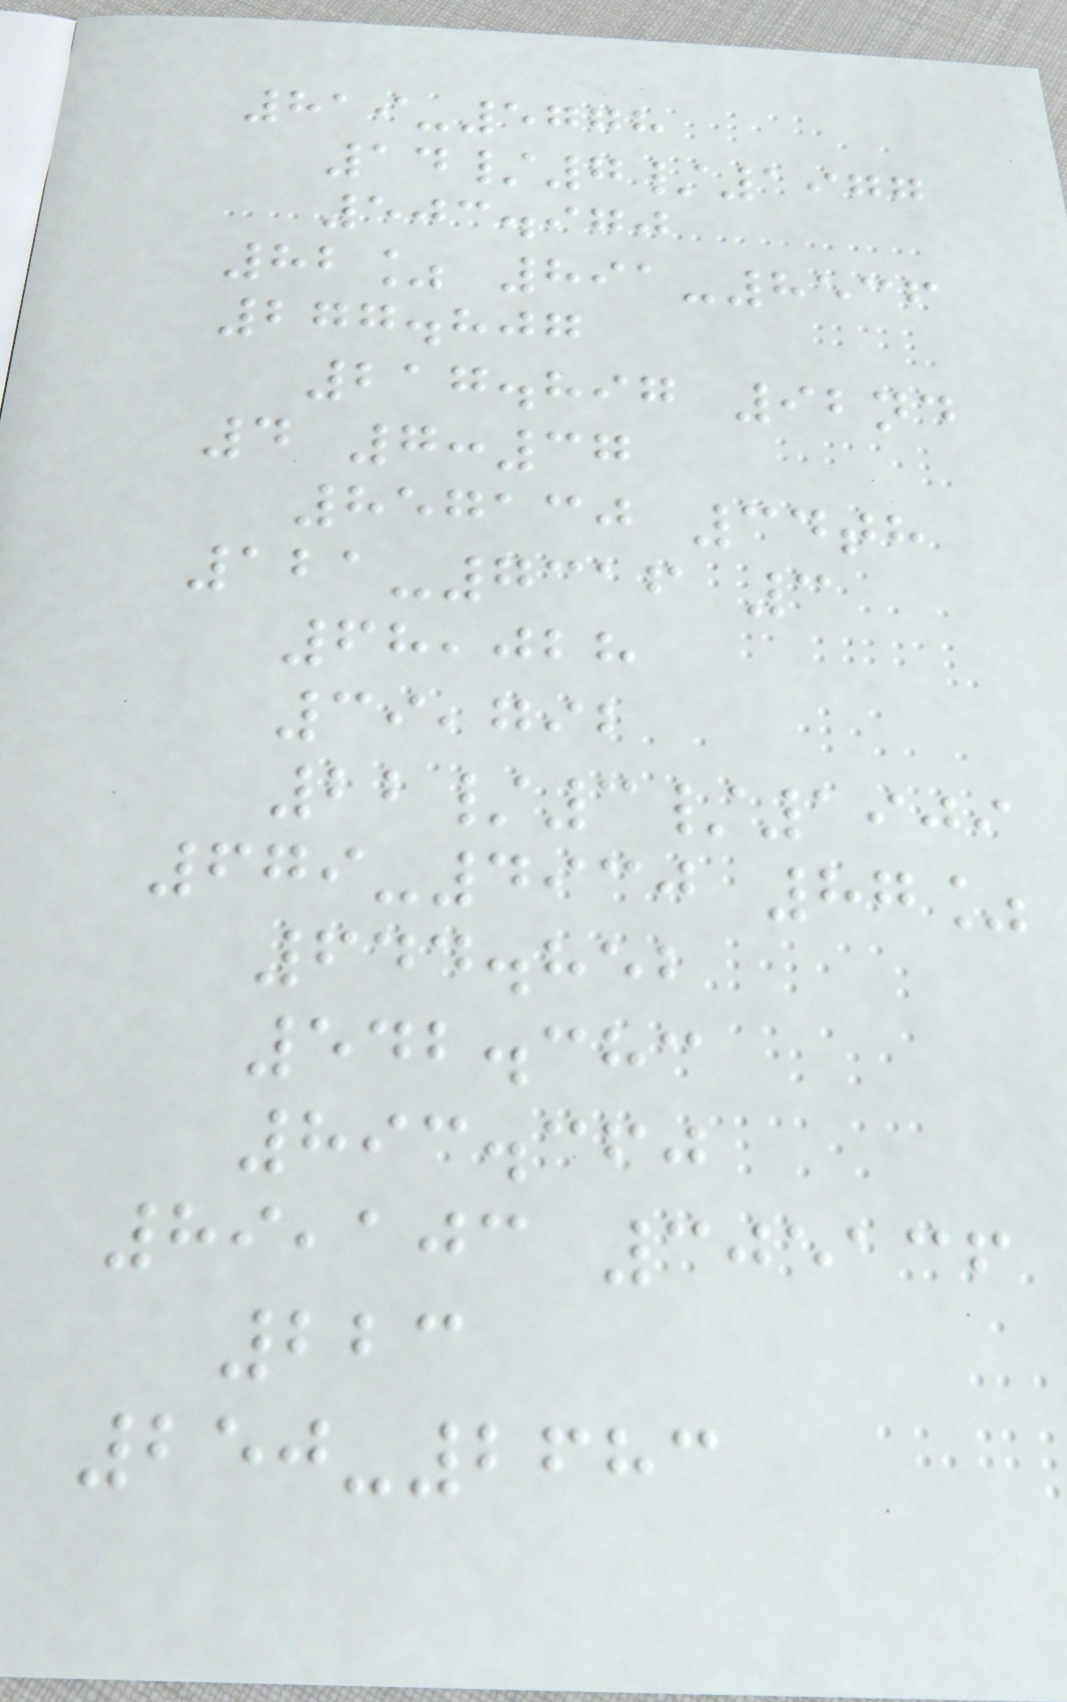819-5778
14/7/1977
503.970
82% 891-8536
277.807
217.897 92nd
4 7:37
857130 34th
121-7316 3
68,028
39,792
22/3/1909
679-4930 87%
644.852
542.383
893.360
89,103 305136
223
250-2683
